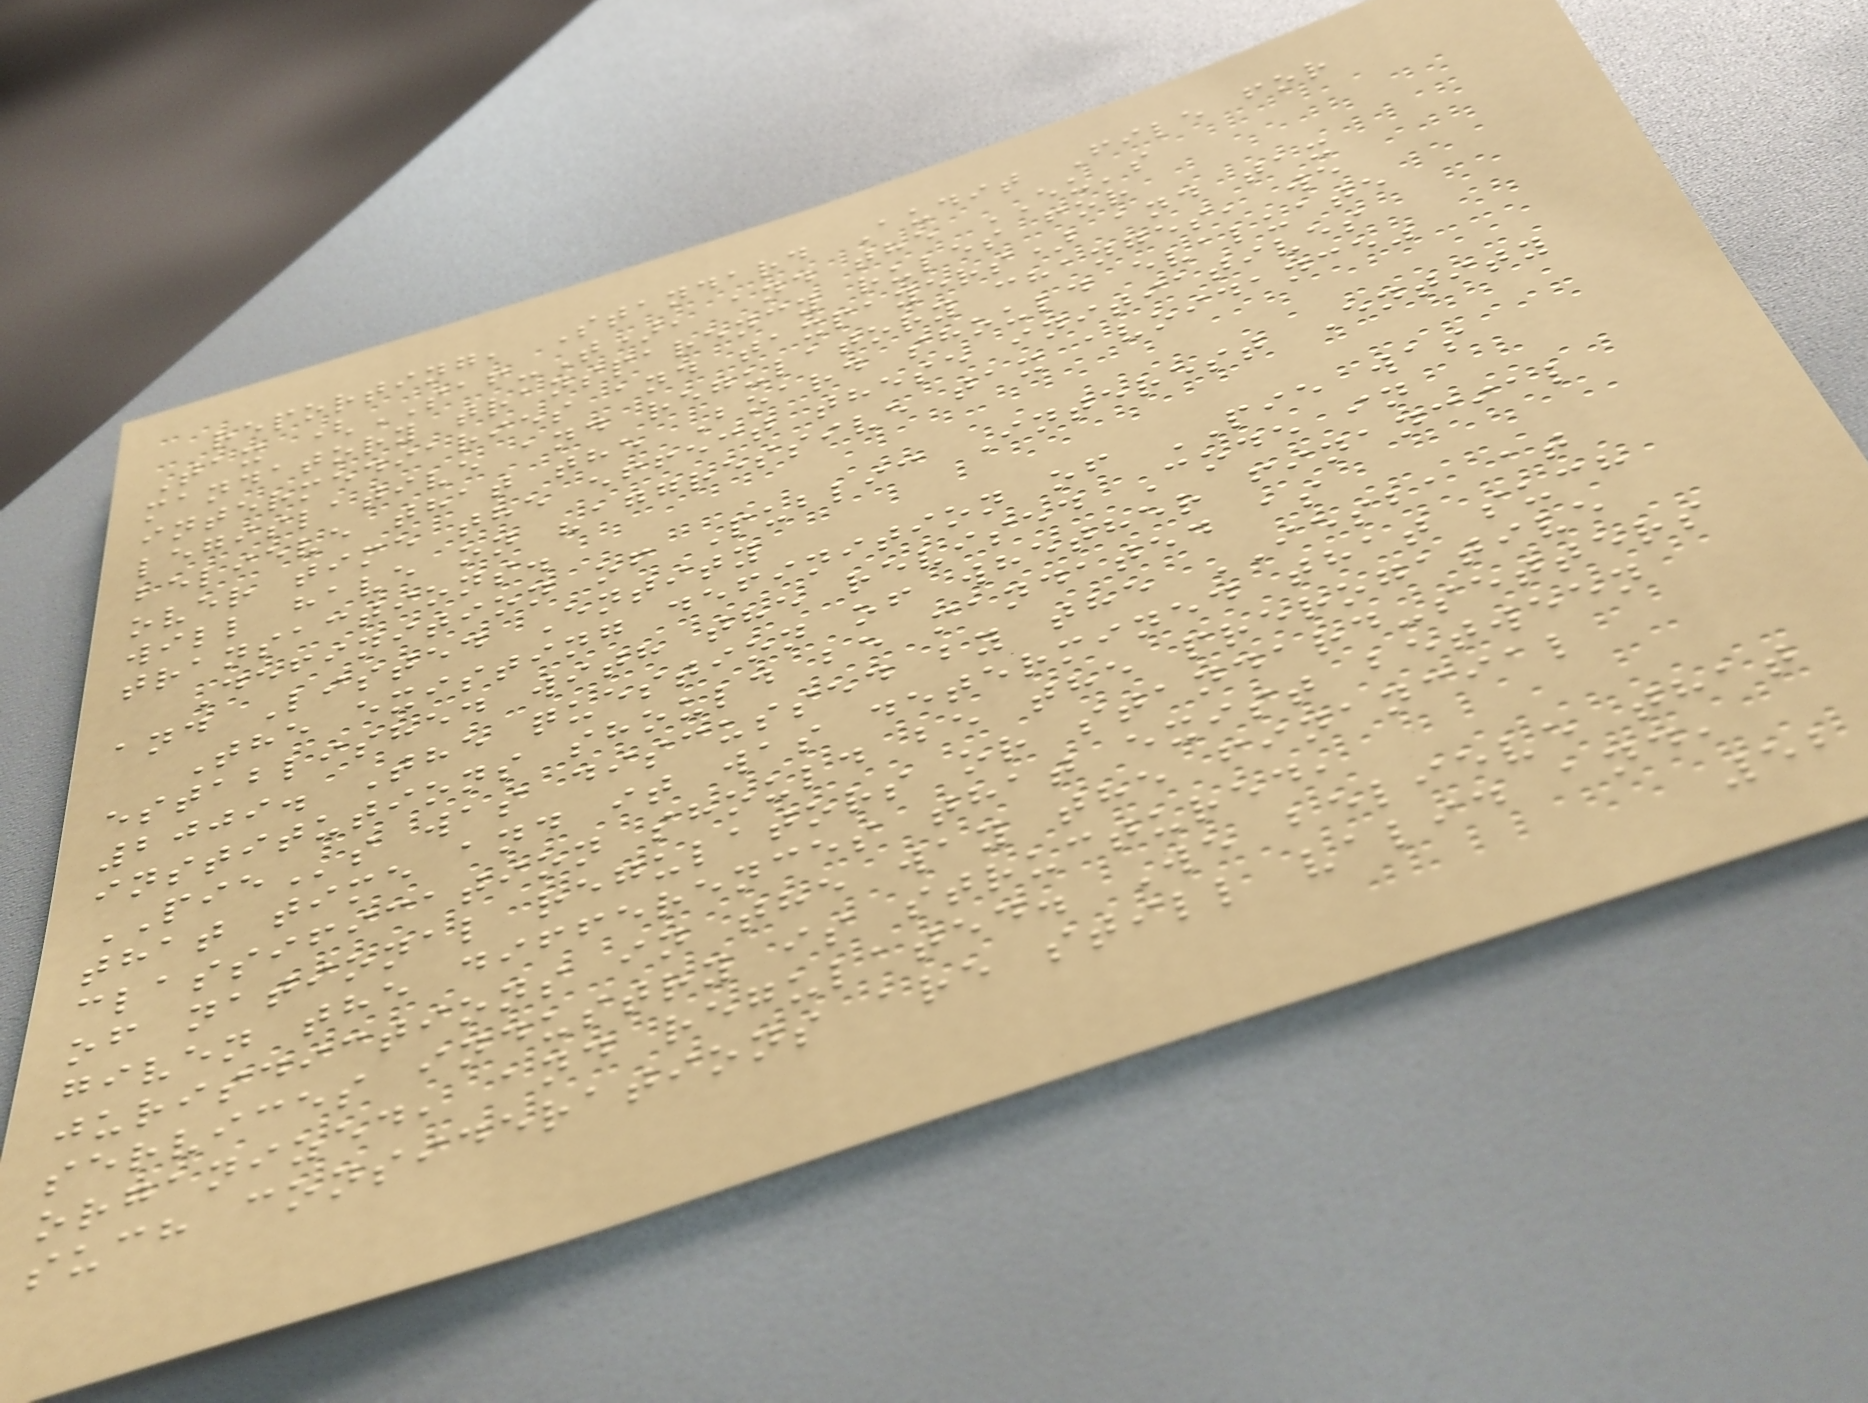reporting, Standard Audit File for
Tax (SAF-T), and the EU's
mandatory transparency rules for
intermediaries and taxpayers) and tax
legislative and regulatory changes, we
believe that the Board should evaluate
over time the effect these initiatives
will have on "aggressive tax avoidance"
transactions.
Definition of Public Interest Entity
and Listed Entity
The existing definition of PIE was
established with the revised Code in
2009. The question of whether financial
institutions should be mandated as
PIEs was discussed by the IESBA at
that time and it was determined that such
classification should be the prerogative
of national regulators or standard-setters
given the differences that exist between
jurisdictions in the way the financial
services industry is structured,
organized, and regulated. We believe that
such considerations are still valid and,
52
